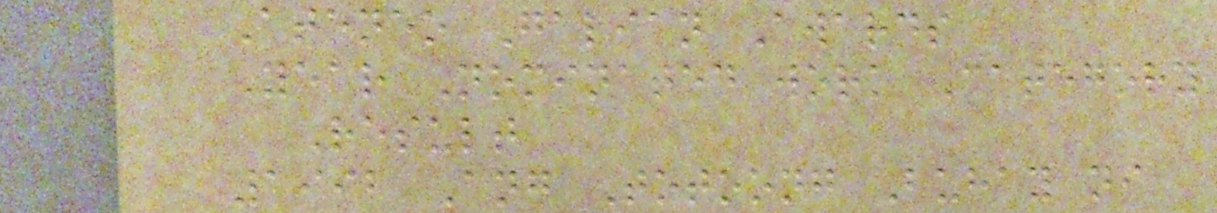Ateneo Galian Awards
Year Nominated work Category
Result
1992 Ang Totoong Buhay ni
